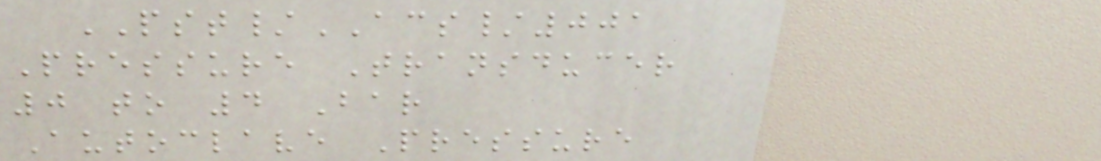PST/ACS/001
Pressure Transducer
0 to 4 Bar
Autoclave Pressure
